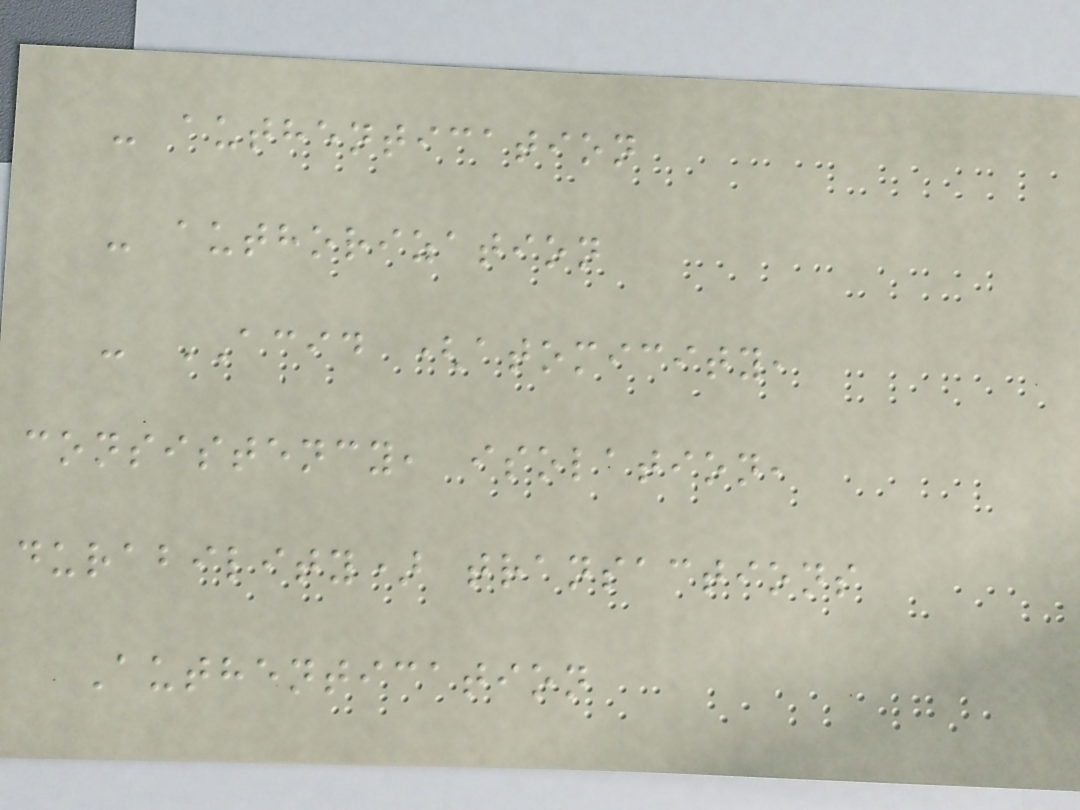- authentication
- authorization
- ACID (atomicity,
consistency, isolation,
durability) transactions
Authentication
